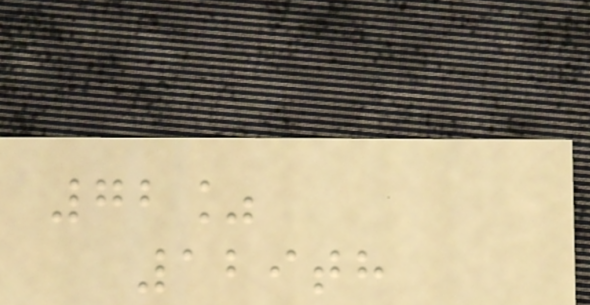72%
129th
